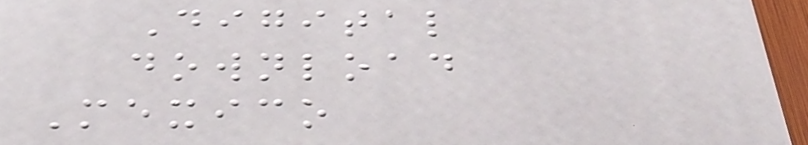Digital
download
Mexico
